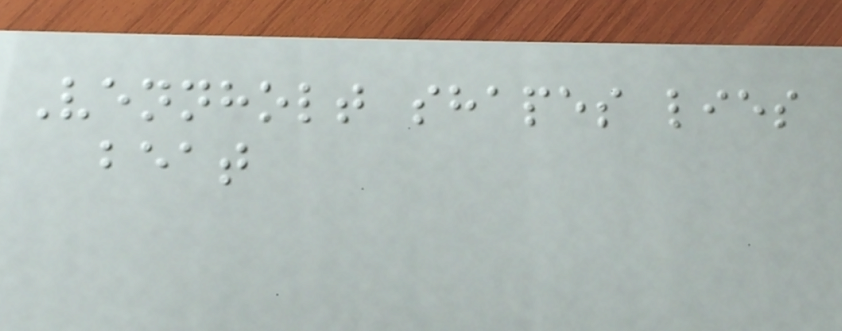Vennholt shapes lies
beat
